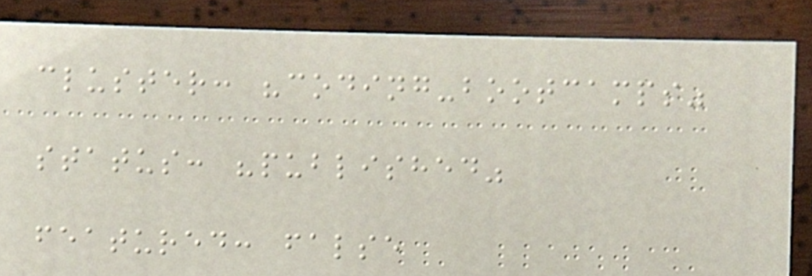cluster: "coding-bootcamps"
status: "published"
featured: false
